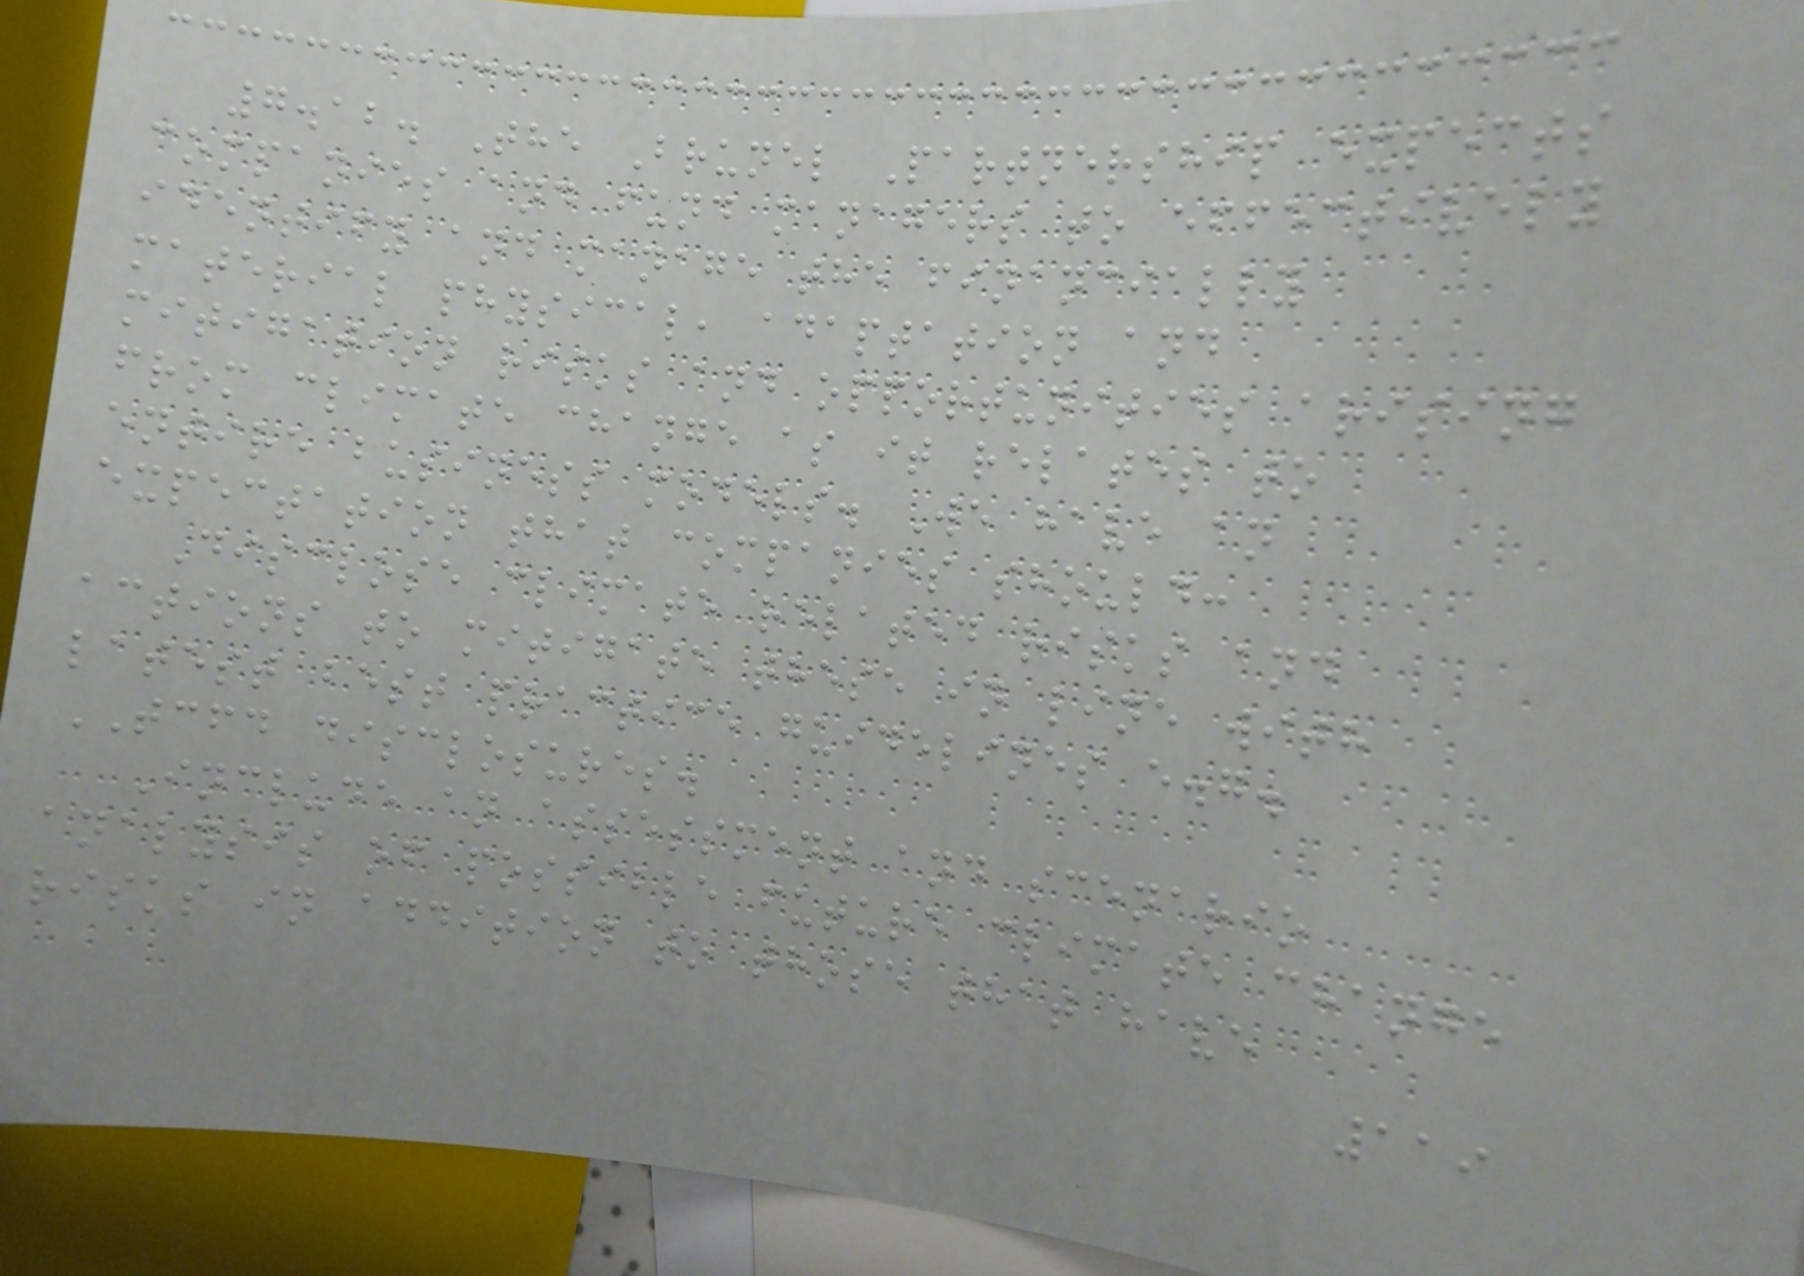7.12. The Brunel Partnership expects
companies and fund managers to effectively
identify and manage the financially
material physical, adaptation and
mitigation risks and opportunities arising
from climate change as it relates to
entire business models. We have an
expectation that companies should:
Disclose climate related risks and
actions to mitigate these in line with
latest best practice guidelines e.g.
TCFD disclosures.
Include an assessment and scenario
analysis of possible future climate change
risks in addition to those that have
119
